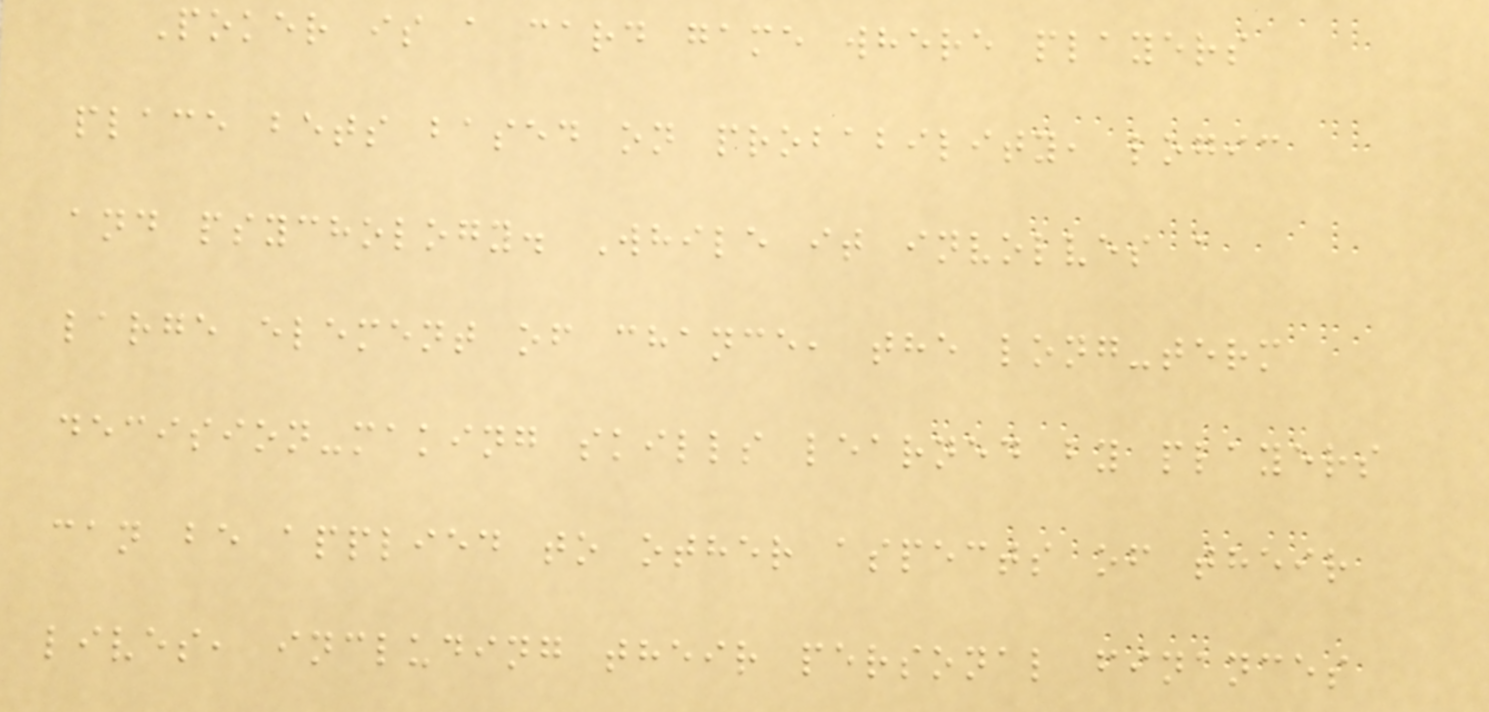Poker is a card game where players
place bets based on probability, logic
and psychology. While it involves a
large element of chance, the long-term
decision-making skills learned by players
can be applied to other aspects of their
lives, including their personal finances
